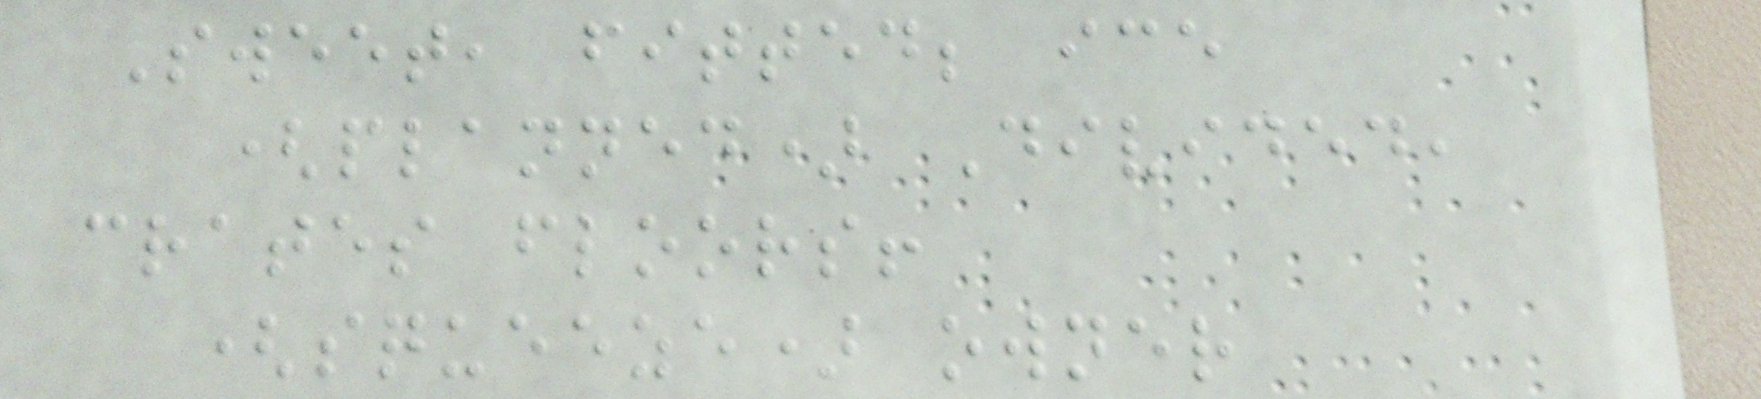Sweet, fitted; ice
(planned) Divided,
crates floors!
(squeeze) owner
